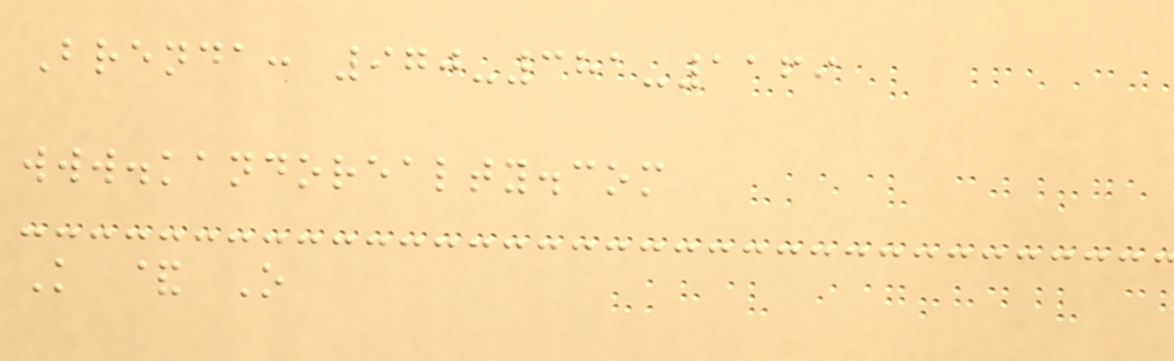Brenda: 970-381-1169
www.kandorealty.com
K & O
